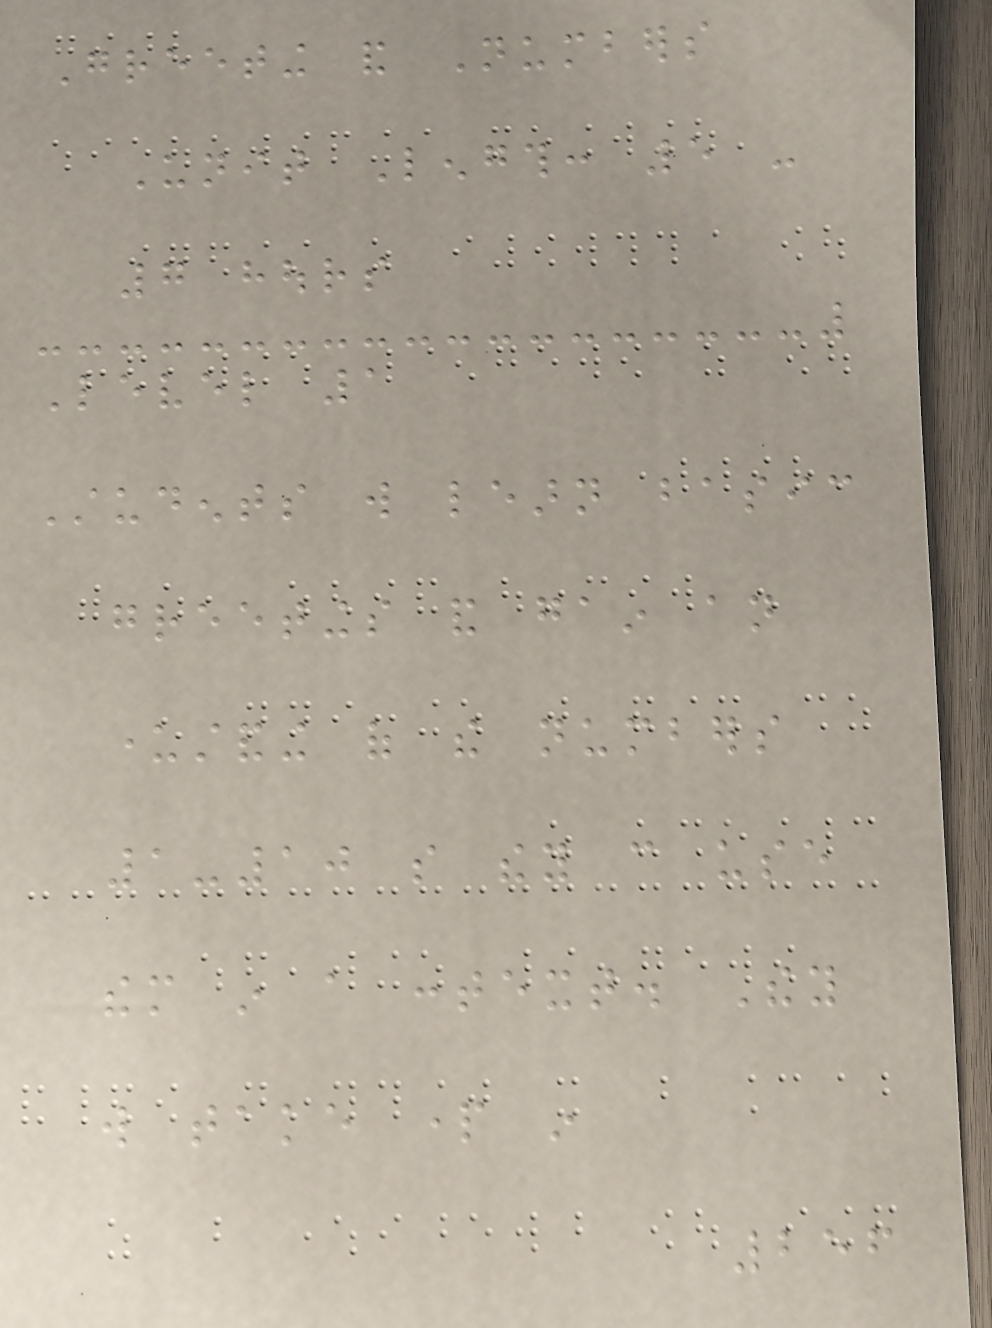Greeting and Numbers
Unit Length: 5 -
7 hours
Level 1
Students will learn basic
greetings and gain an
understanding of the numbers
1-10 so they can use
them in a context. They
will take part in
256
